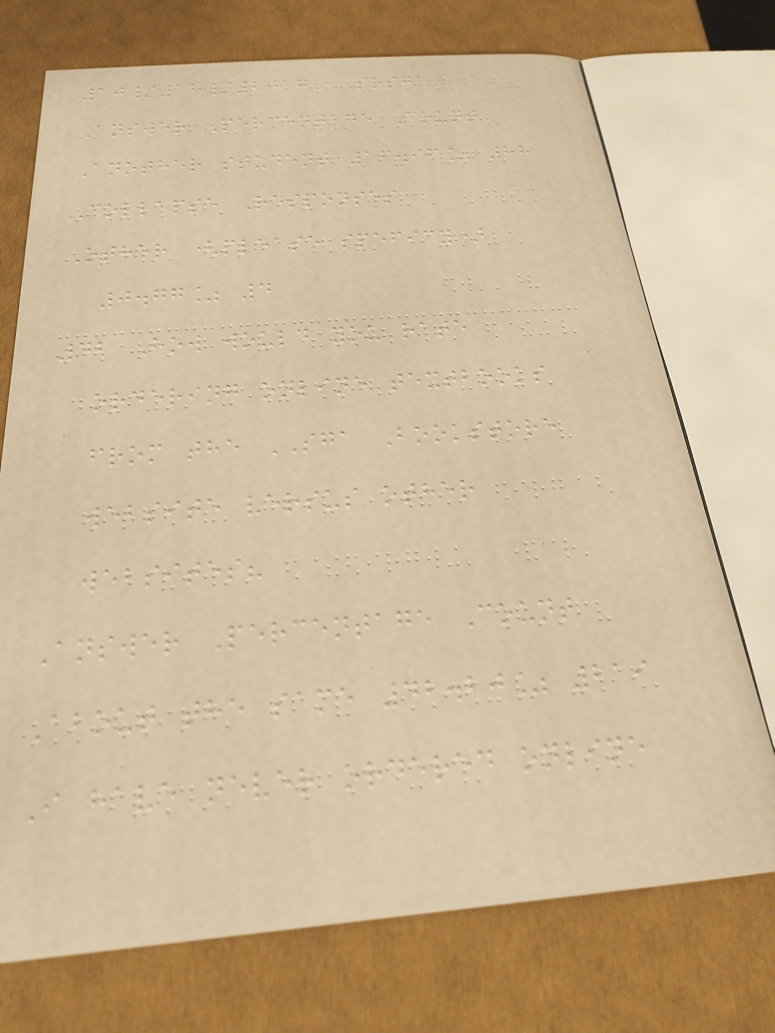10/18/2017 SRSGA
Answer Percentage Count
Another student 16.96% 88
Collapse Responses
Other (please speficy)
0.77% 4
42 How would you rate
ordering online textbooks
from the SGA Bookstore
website versus other
websites?
Answer Percentage Count
About the same 42.20% 219
I have never ordered online
